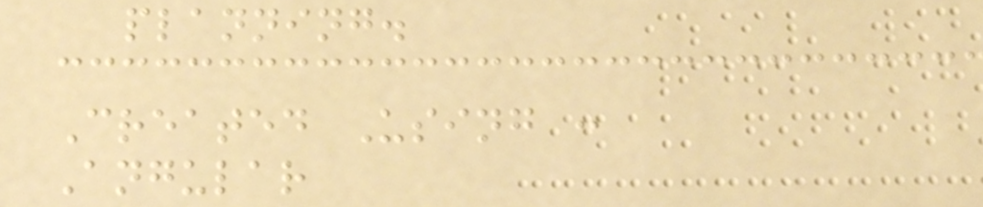planning.
Created Using :
Angular
